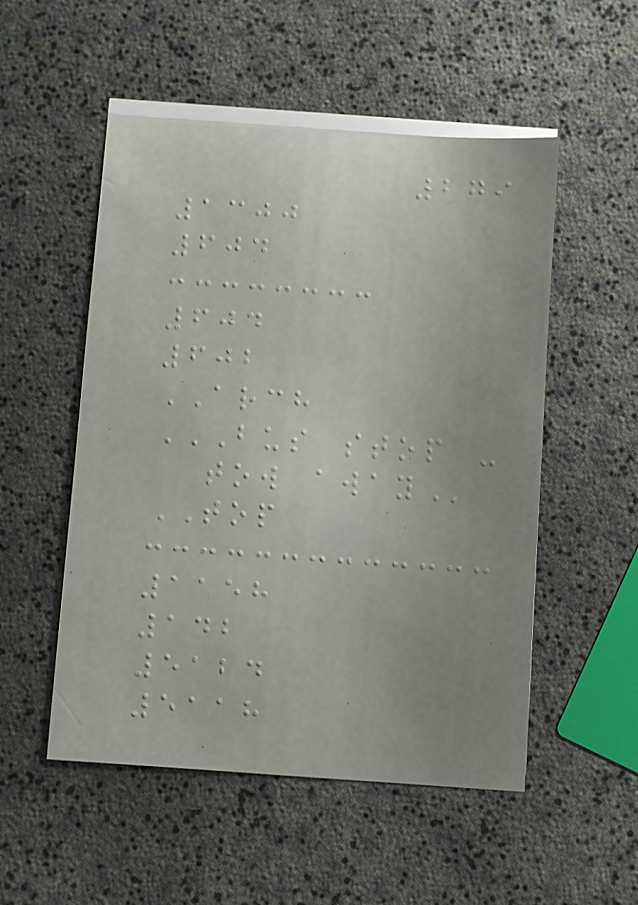279
1300
604
604
602
ARCH
BUS STOP -
TOW AWAY
TOP
1158
142
5124
5118
